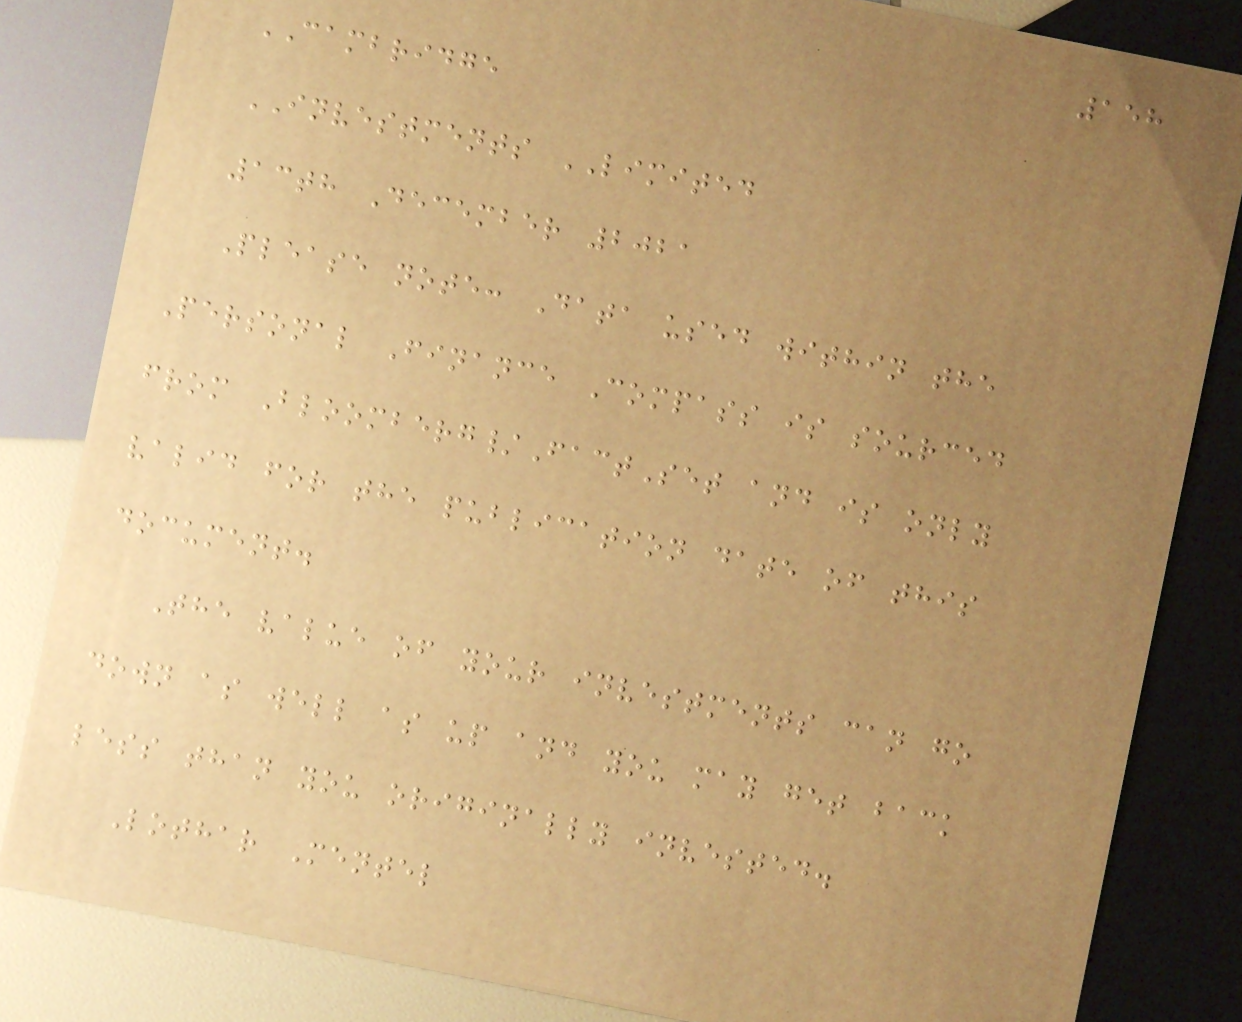158
CAMBRIDGE
INVESTMENTS LIMITED
13th December 2021
Please note: Data used within the
Personal Finance Compass is sourced
from Bloomberg/FactSet and is only
valid for the publication date of this
document.
The value of your investments can go
down as well as up and you may get back
less than you originally invested.
Lothar Mentel
